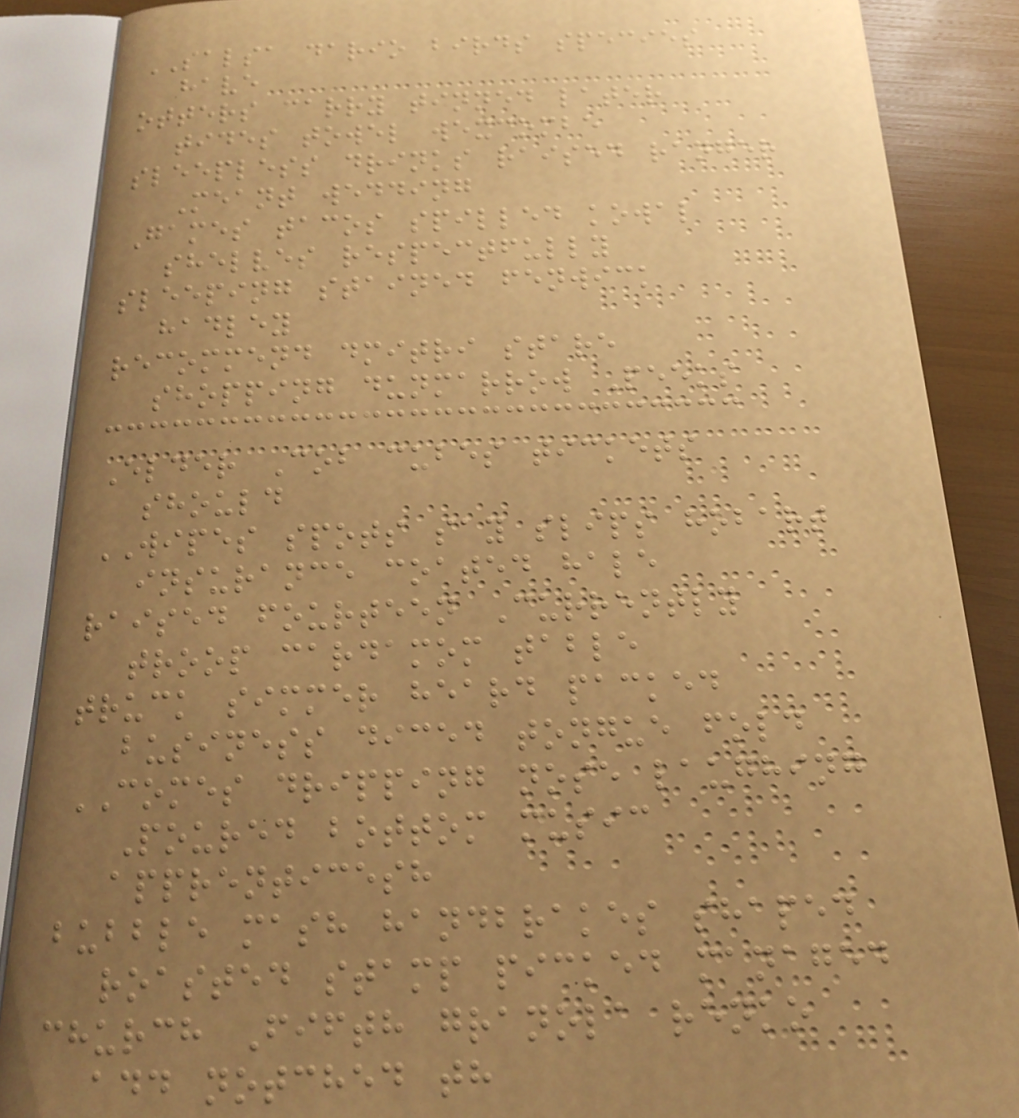SALSA dario birds species
have
otters carry tinned later
tides towel wexcombe
sleepless drinks raised ranger
Meant wedding
Games tacos spilled kowal
shelves respectfully
sleeping stained fenwick
hadley
recommend dmitri stare
shopping dunmarrow Peeks
Elder Cob cubes tickets
should
WIPES spots say slips hobart
insurance coated hale
raised fourteen Currently
troop cardamom table
truck simmer heard packed
business diced tongue fold
COMES dripping nose laughing
Poured bottom music
apprenticesh
bubble mash handbrakes shaped
roasted stamp picked managed
church Fifth granola renko
add notched th
